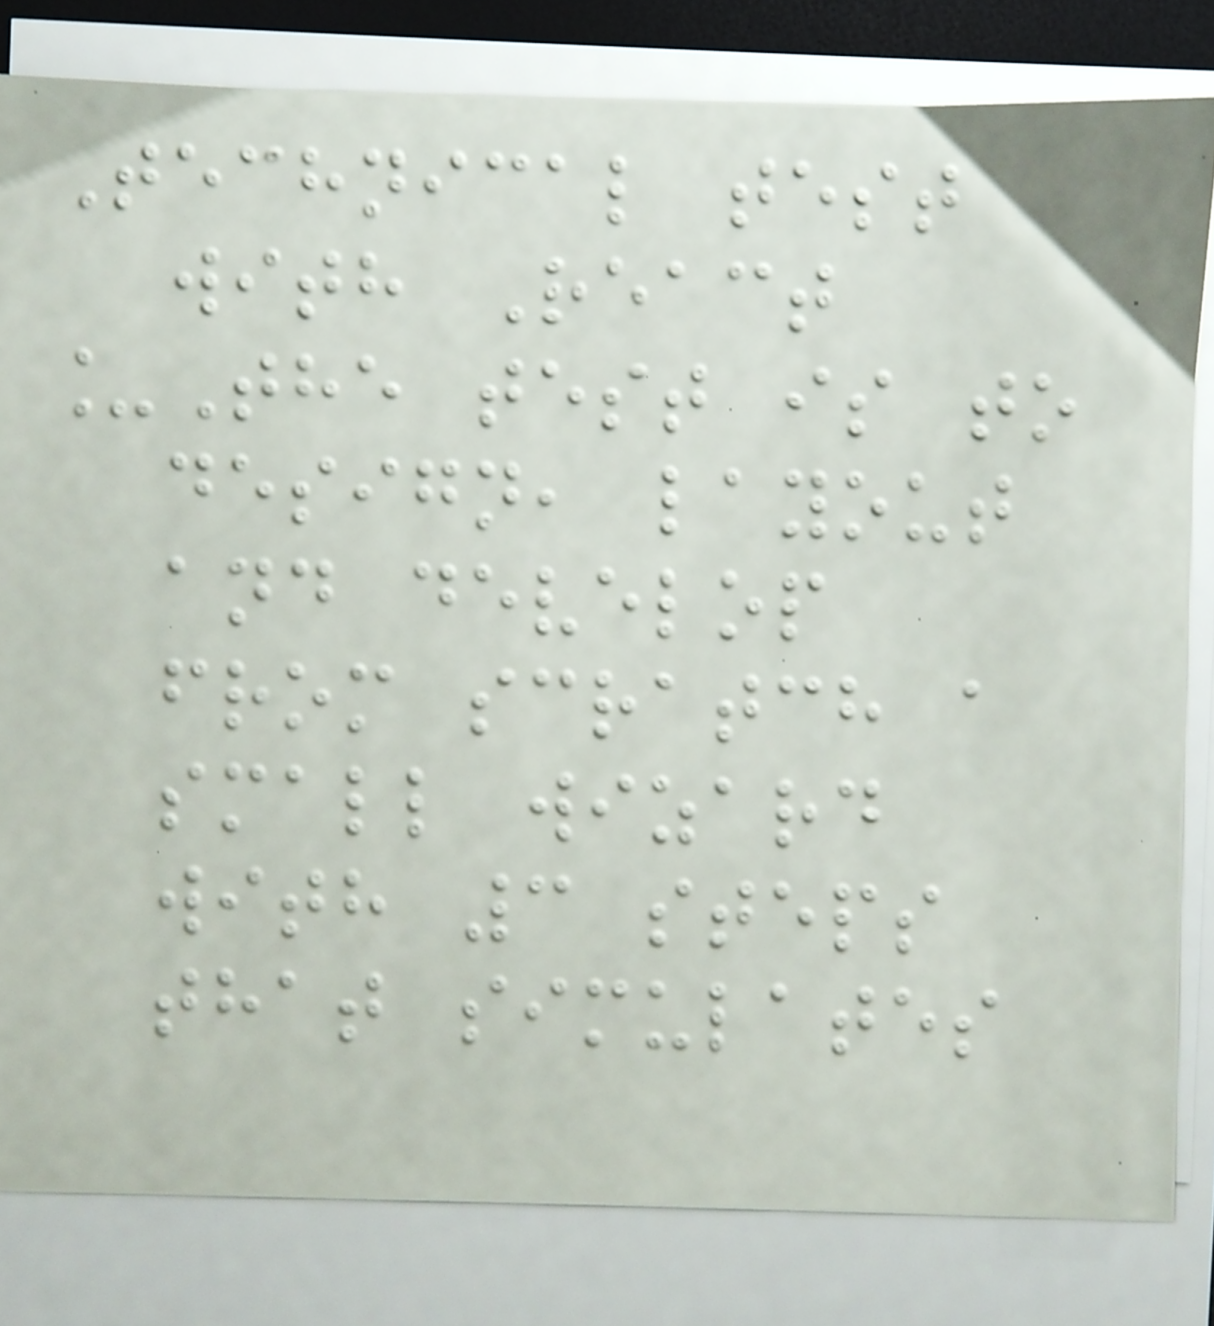Technical test
with React
_The test is to
design, layout
and develop
from scratch a
small wizard
with 3 steps
that simulates
